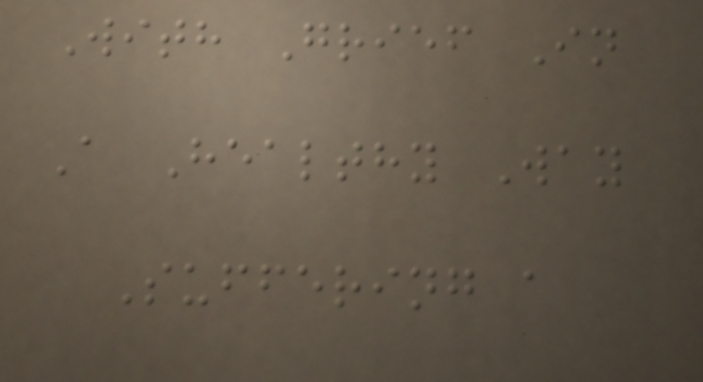With Grief In
A Healthy Way
Suffering a
